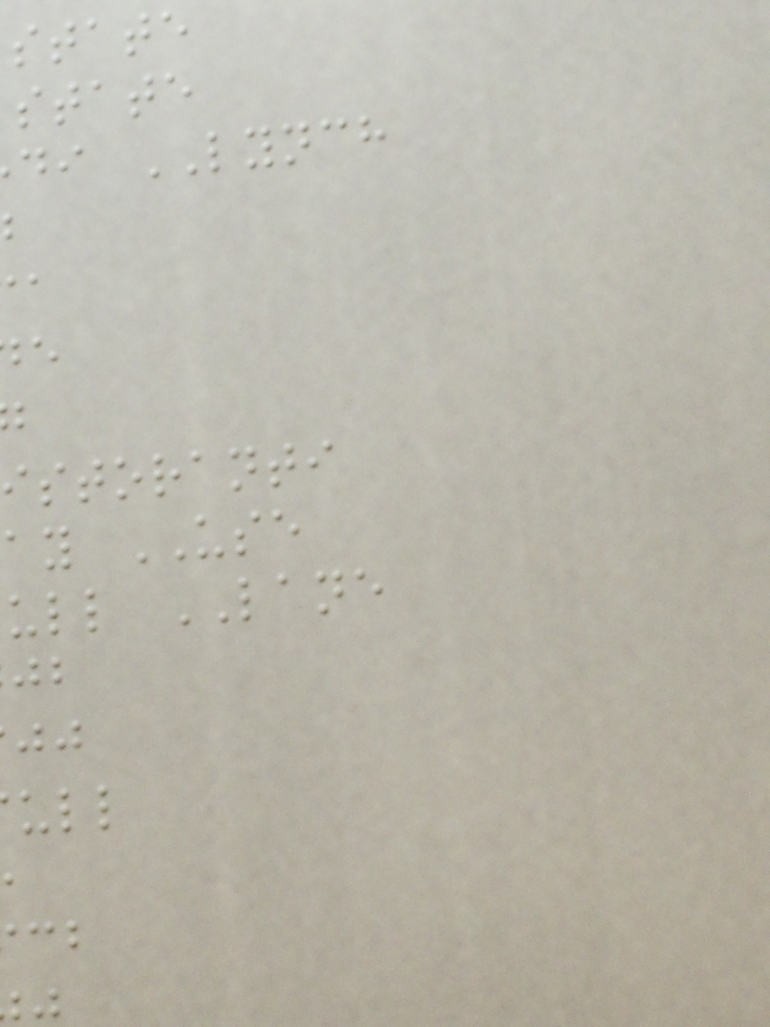state
state
di LYNCH
storanti
ay USE
ull LANE
